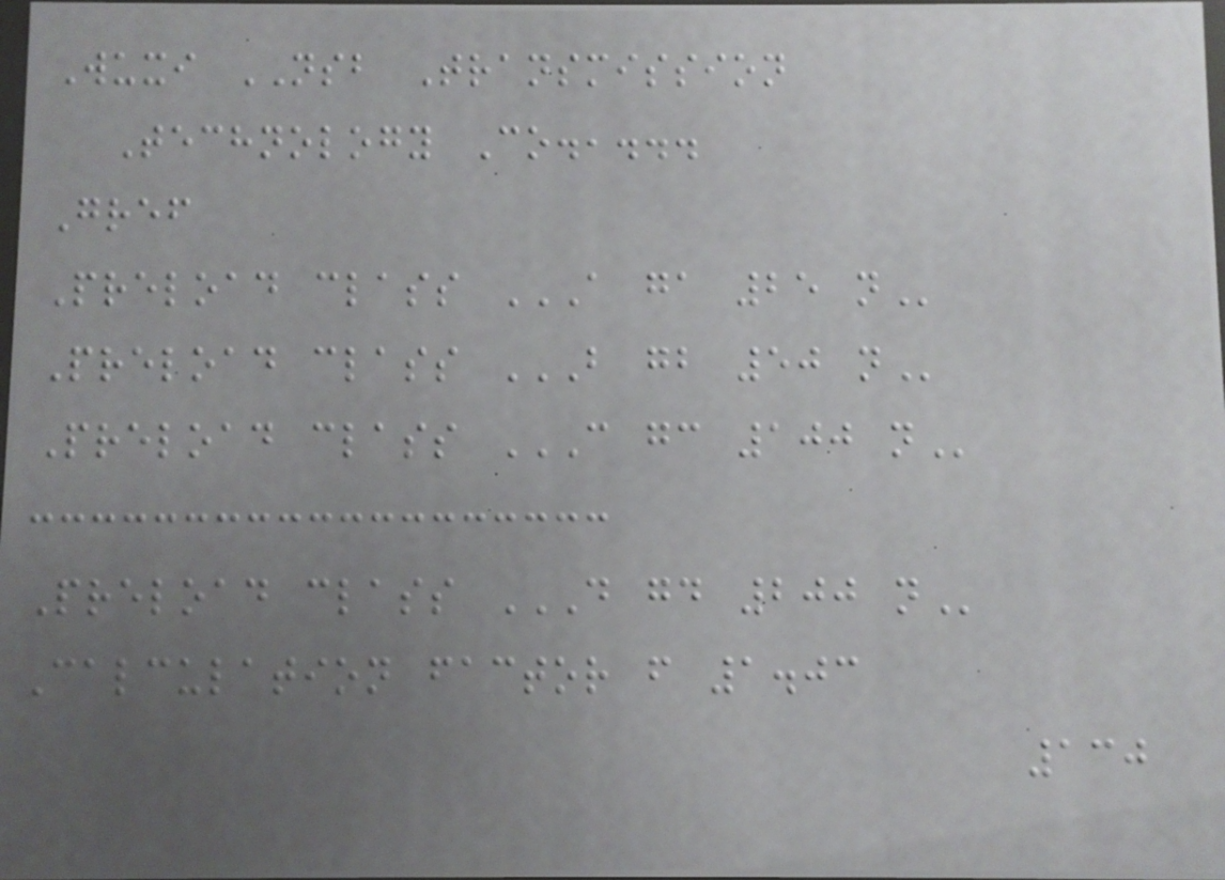Wuxi NSB Transmission
Technology Co.,...
Gref
Preload class A GA 25 N
Preload class B GB 50 N
Preload class C GC 100 N
Preload class D GD 200 N
Calculation factor f 1.03
130
